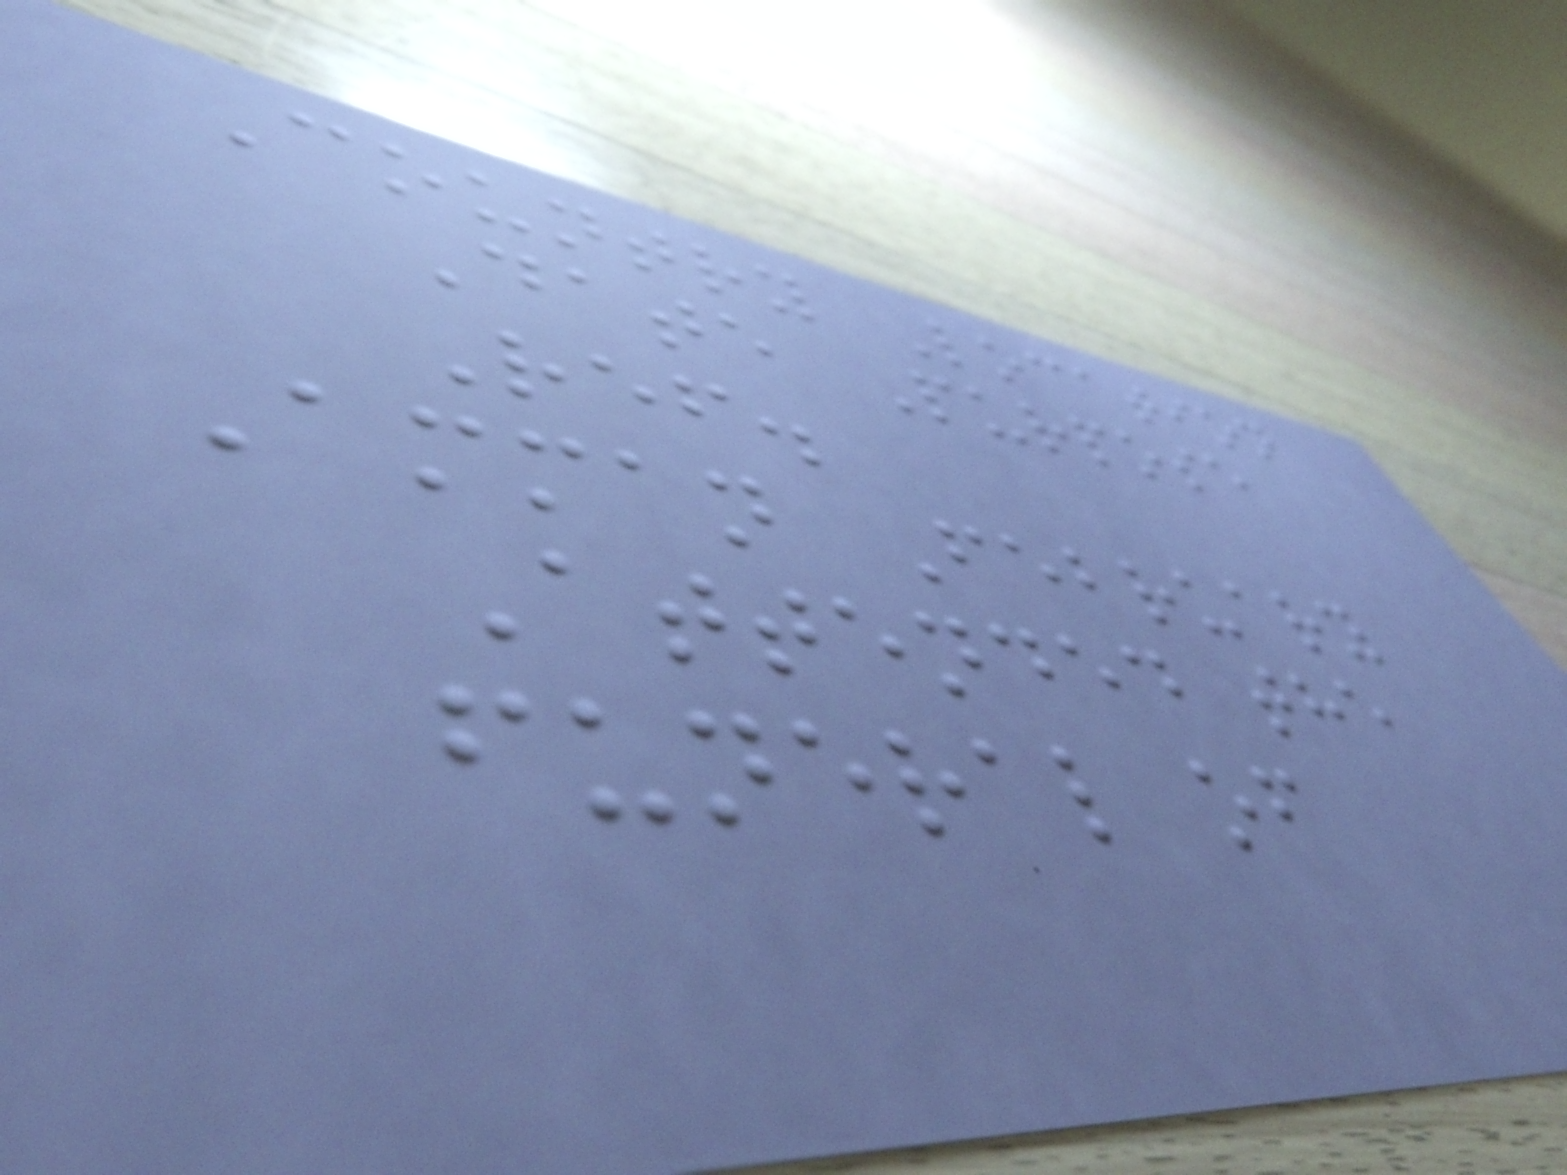Country Location
Date Purpose
Ref.
Amman February
Attended the
funeral of
